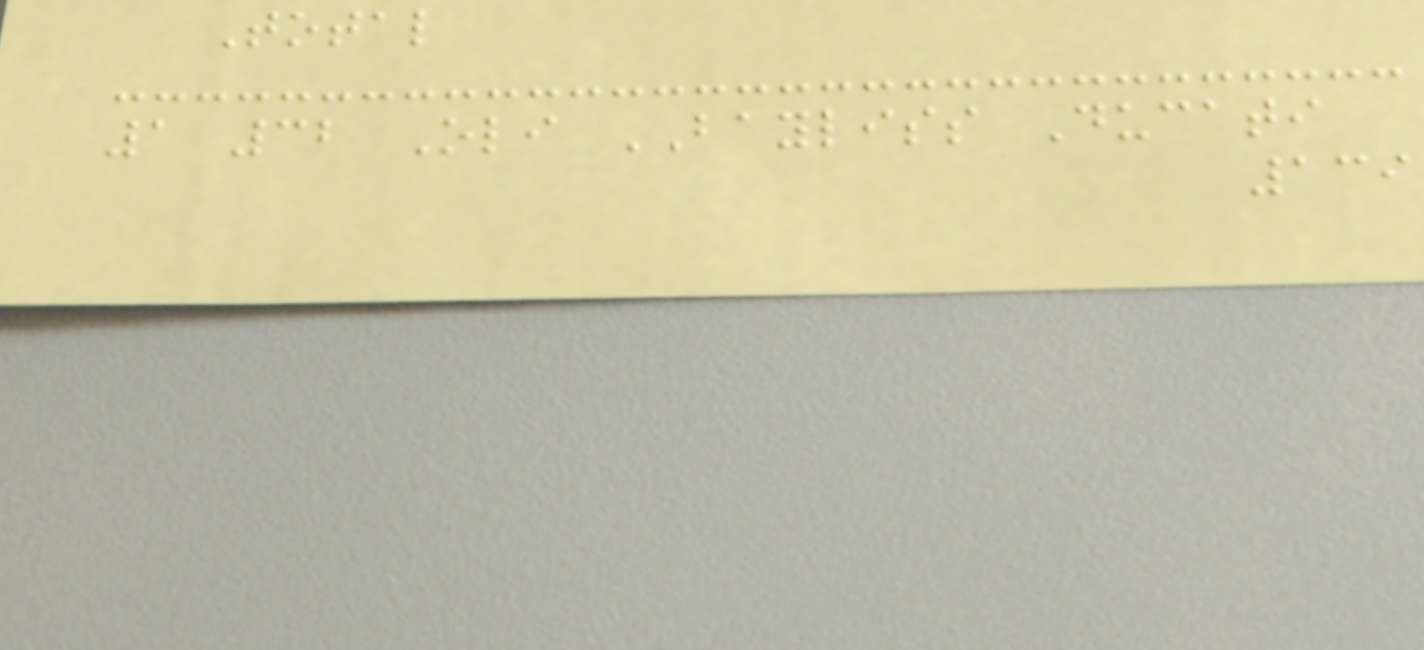Total
1 32 Oli BAYLISS Ducati
139
